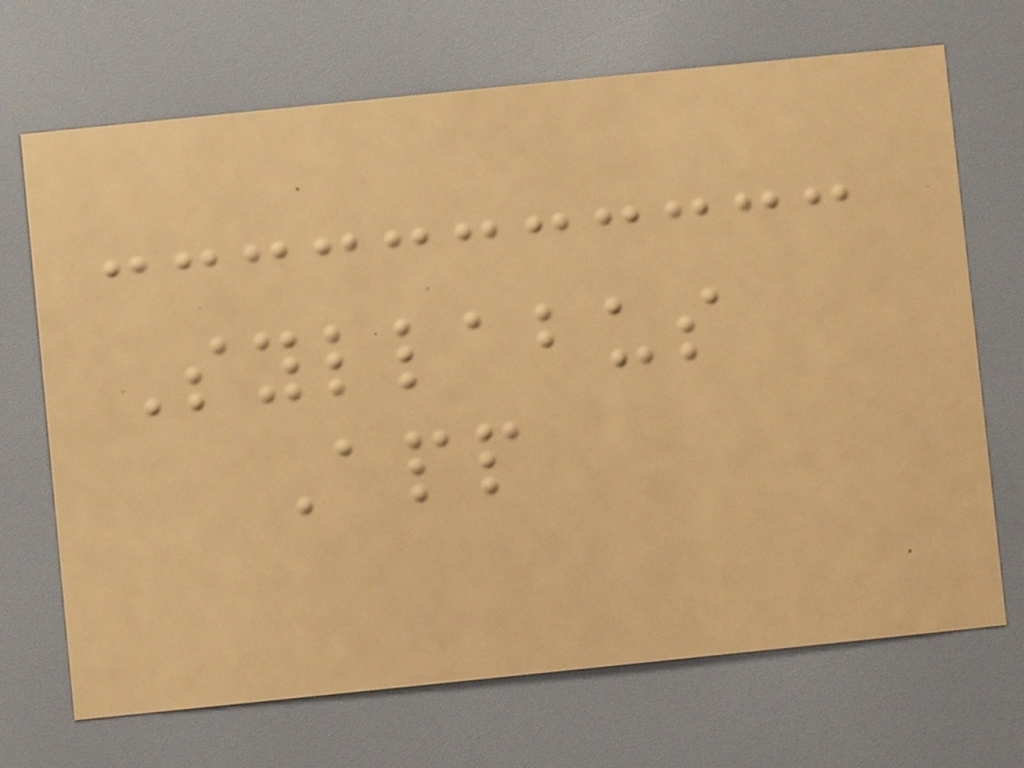Syllabus
App
